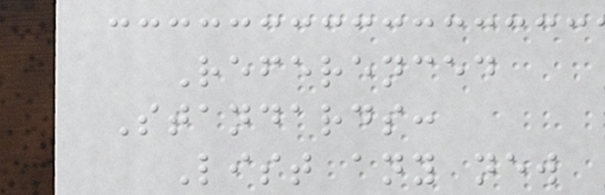Referenced
Standards:
List any new
